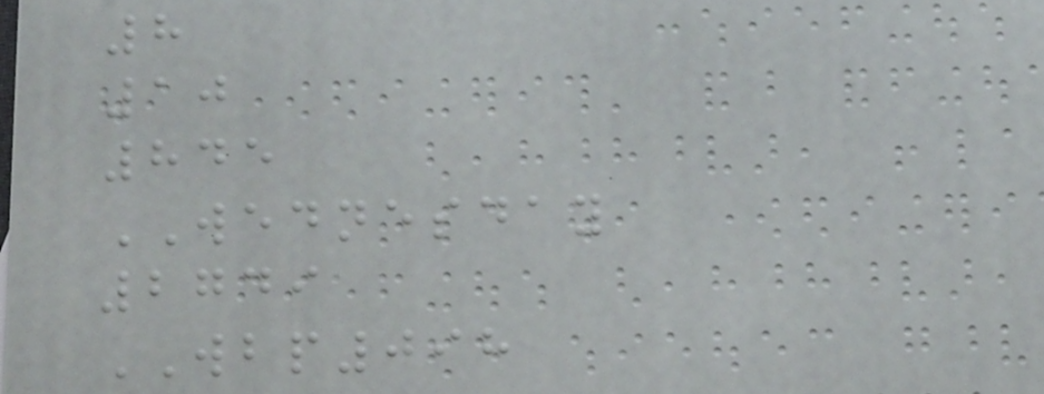8
10
845
WEDNESDAY
2749
WBP098
